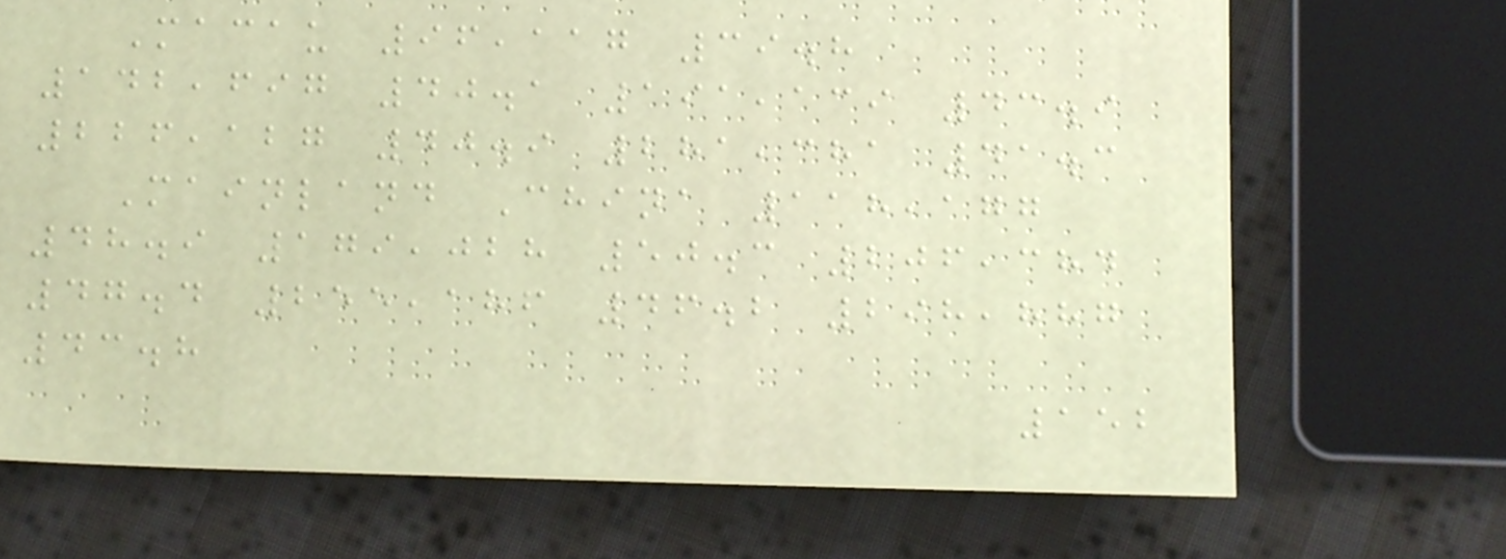Macau 96,117 39.8
142,697 40.1 191,139 43.9
226,127 40.9 281,381 41.3
Mainland China 118,177
48.9 179,028 50.3 206,384
47.4 255,186 46.2 298,887
43.8
152
